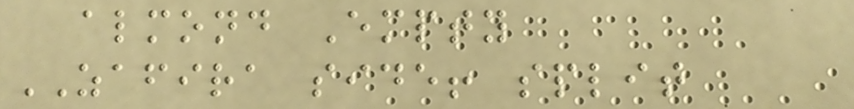almond Empty
ZAFIRA side! split
